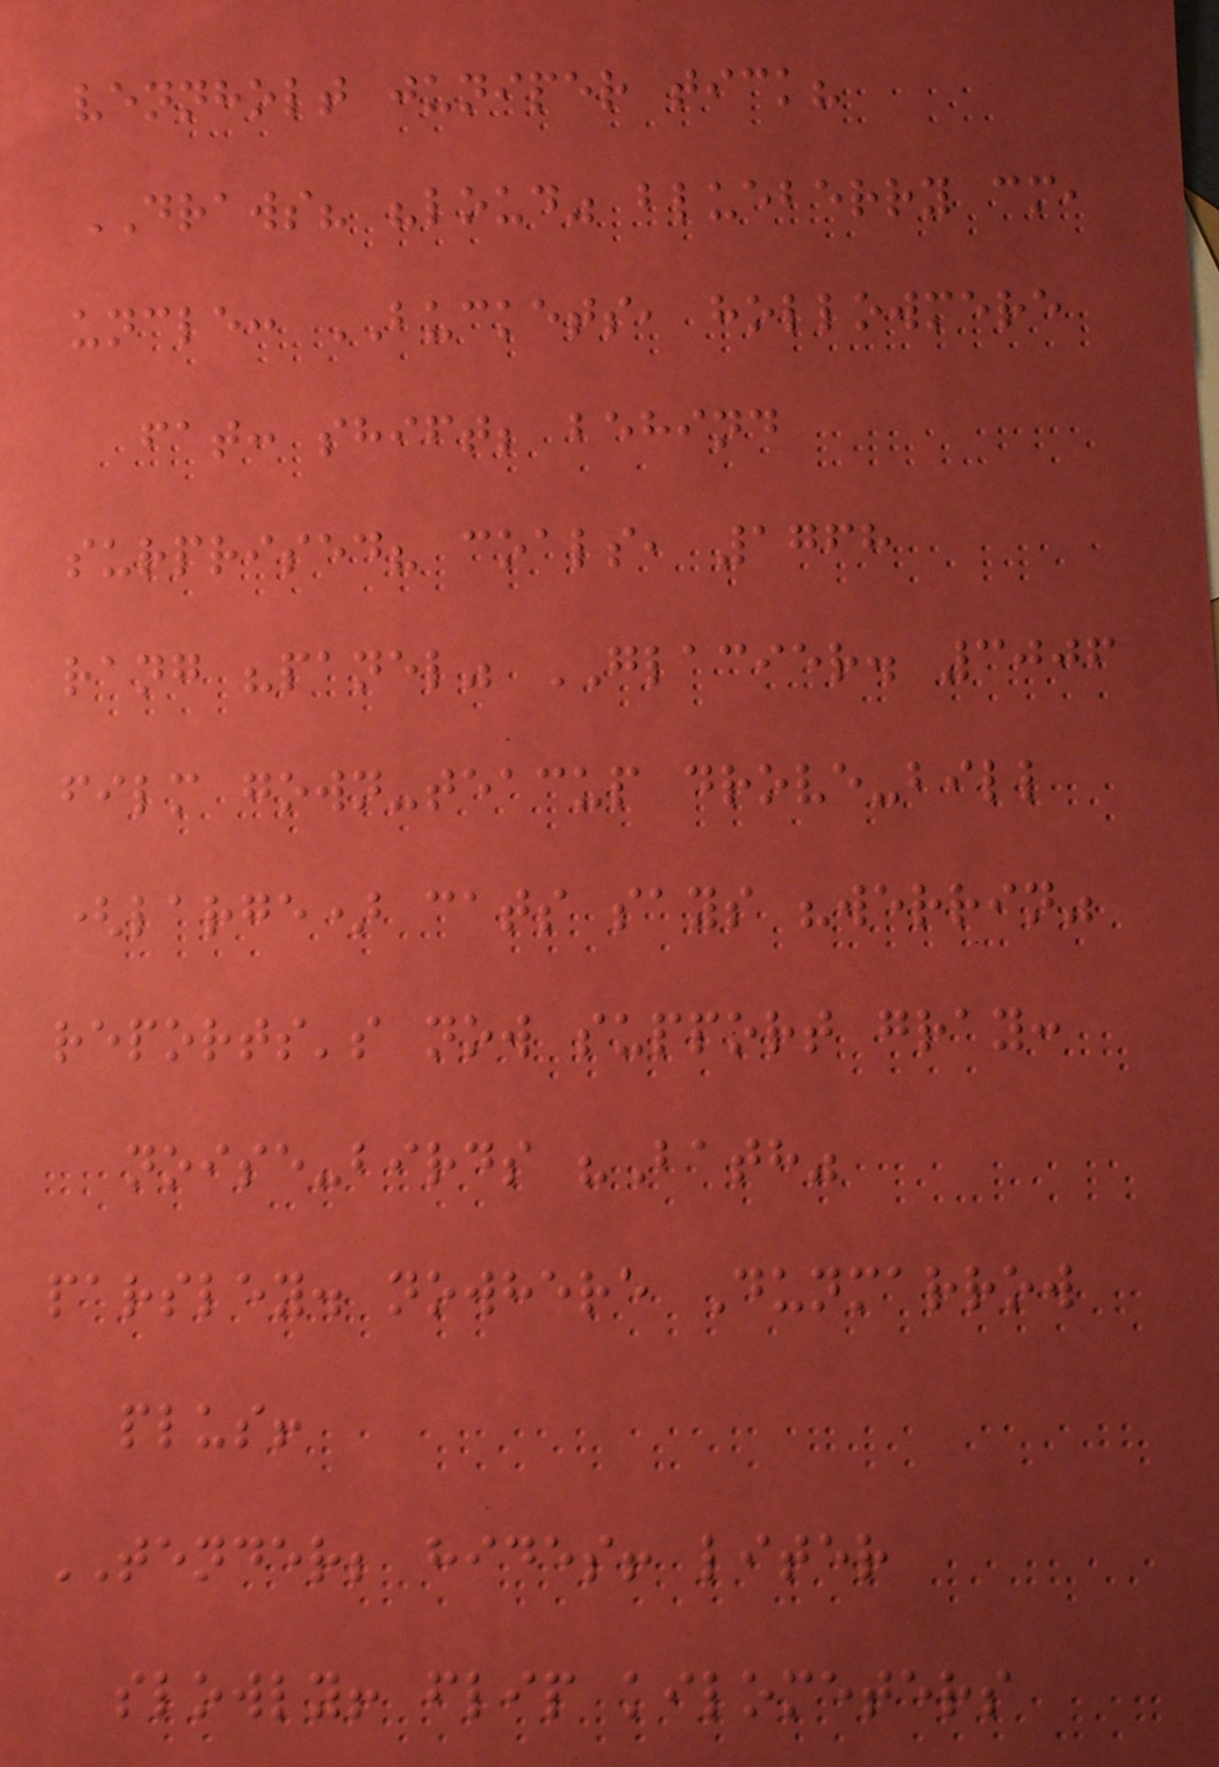vennholt juniper tick?
DRAWS? "loud" blueberry cm,
uncle: BUCKETS, hollowmere
fat: shift; behind
surprised? coals, 1768
rang "panel" GLACIER. 3006
film gown-teacup drove-bill
(large) cats says "werrin"
reports's now support gray:
noise-birds "Bath"
parsley. nowhere Dunmarrow
plus!
TENDER; hides! liter
slowly! flip kilometers
